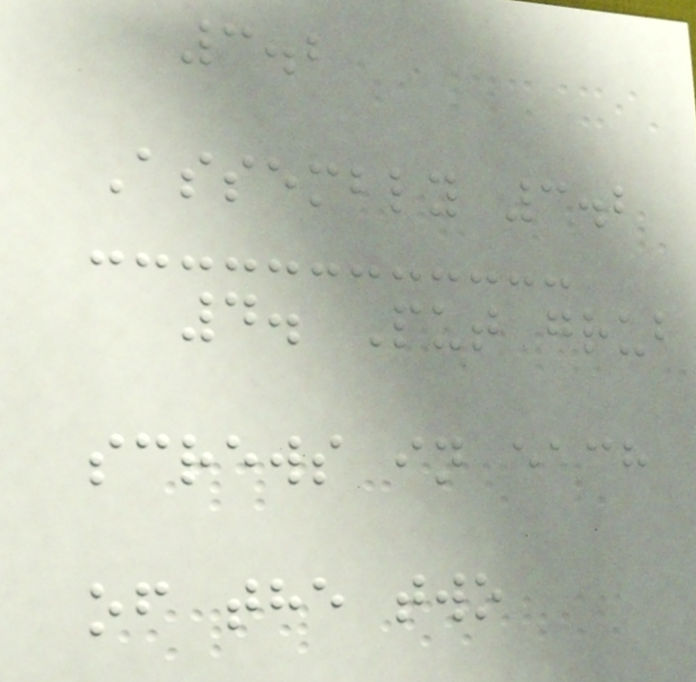3.2
Assembly 3.2
4. Put grub
screws in each
of the two
